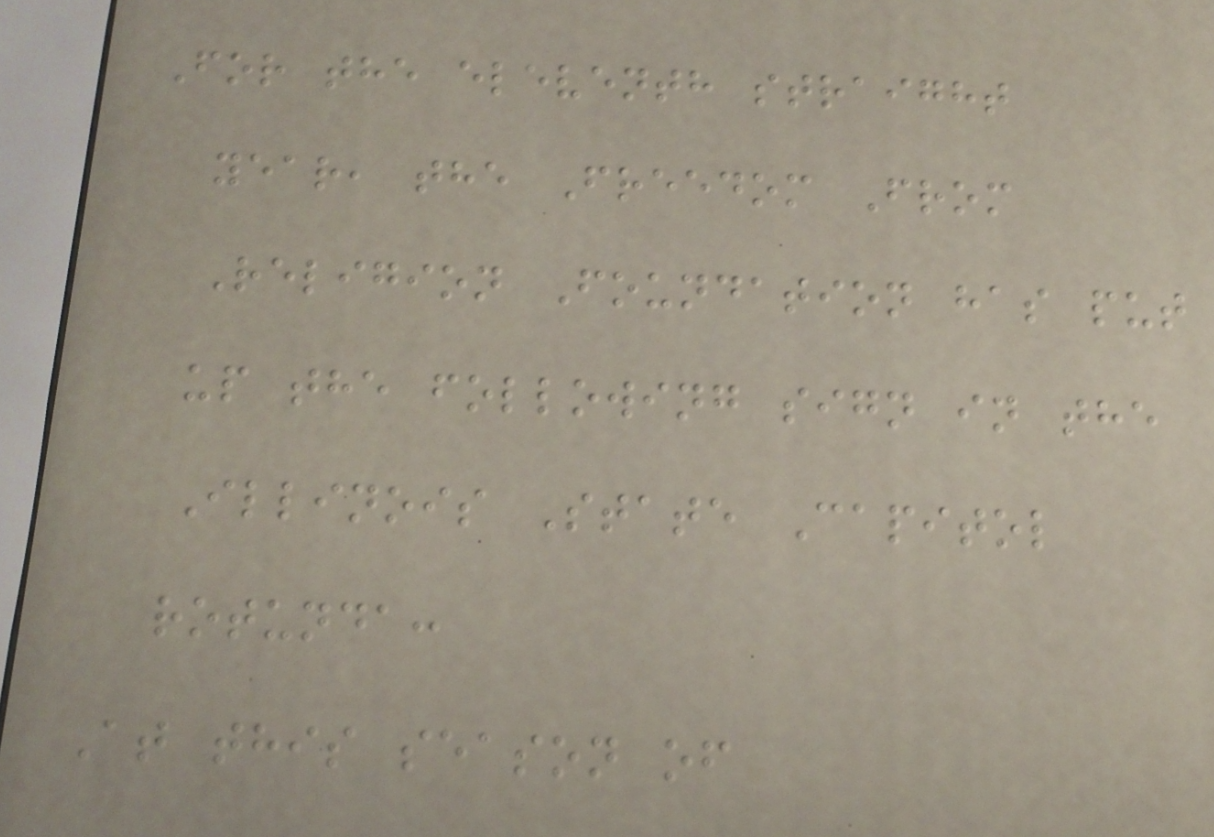For the eleventh straight
year, the Freedom From
Religion Foundation has put
up the following sign in the
Illinois State Capitol
rotunda:
At this season of
